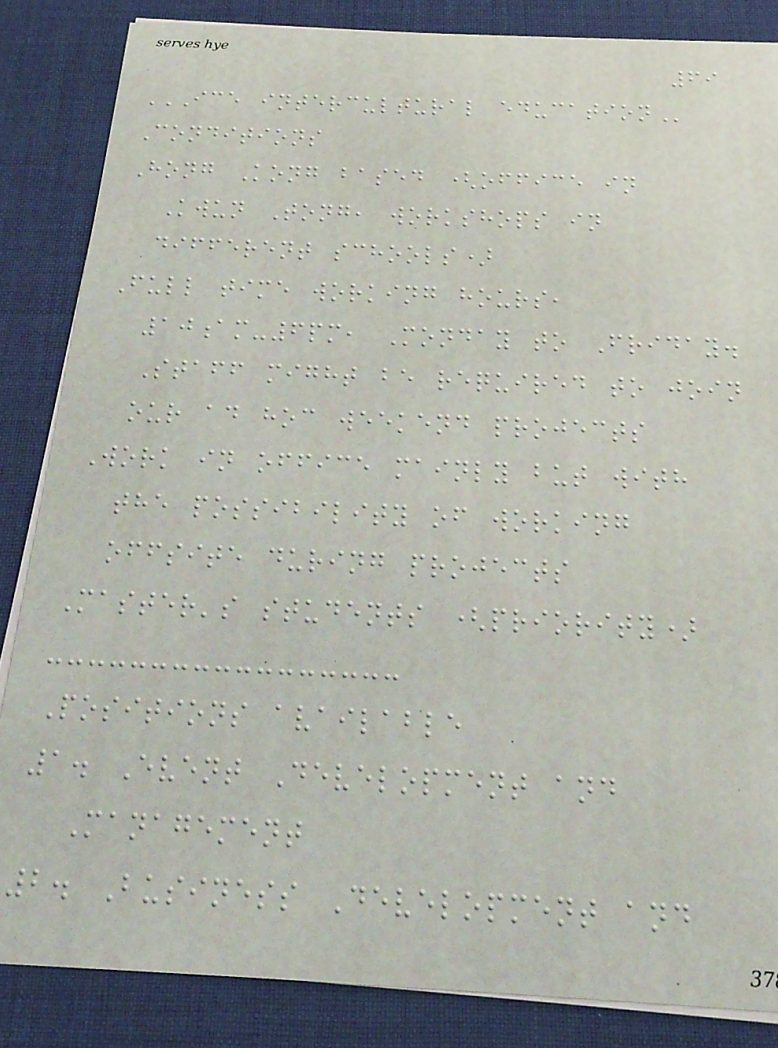69
ICE INTERCULTURAL EDUCATION
Conditions
Hong Kong based (office in
Kwun Tong, workshops in
different schools)
Full time working hours,
10am-6pm, Monday to Friday.
Staff might be required to join
our ad hoc weekend projects
Work in office mainly but with
the possibility of working
offsite during projects
Master's students (priority)
Positions available
1. Event Development and
Management
2. Business Development and
